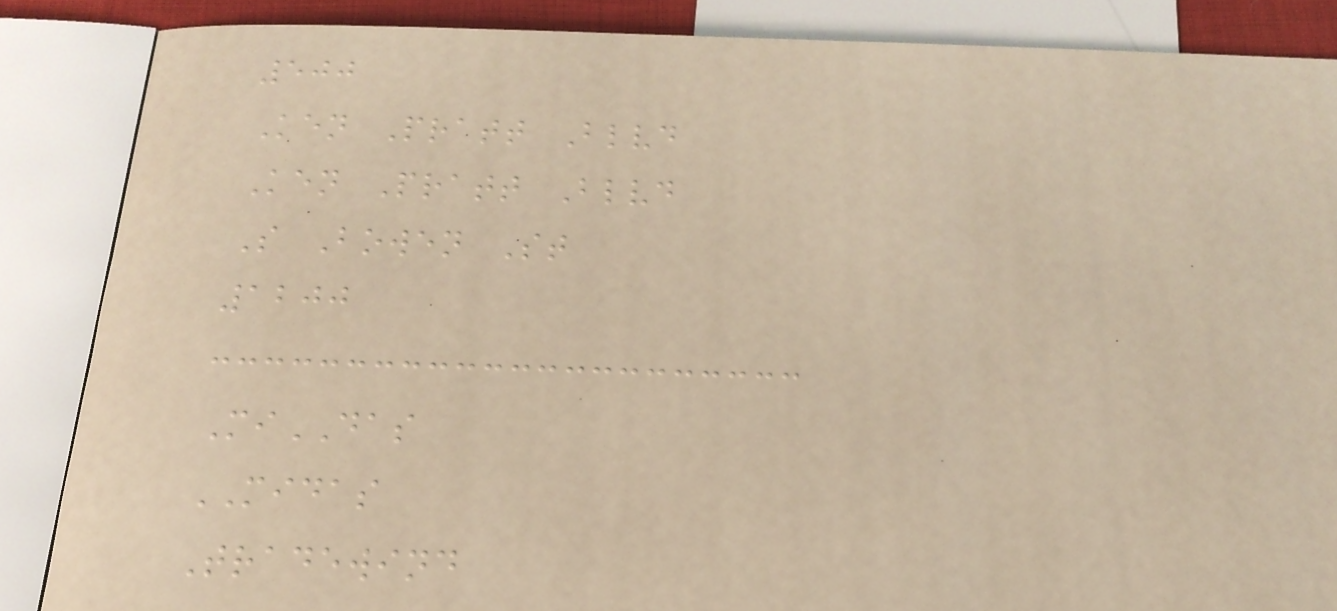500
Ken Pratt Blvd
Ken Pratt Blvd
S Bowen St
1200
MiDAS
MIDAS
Tradewind
